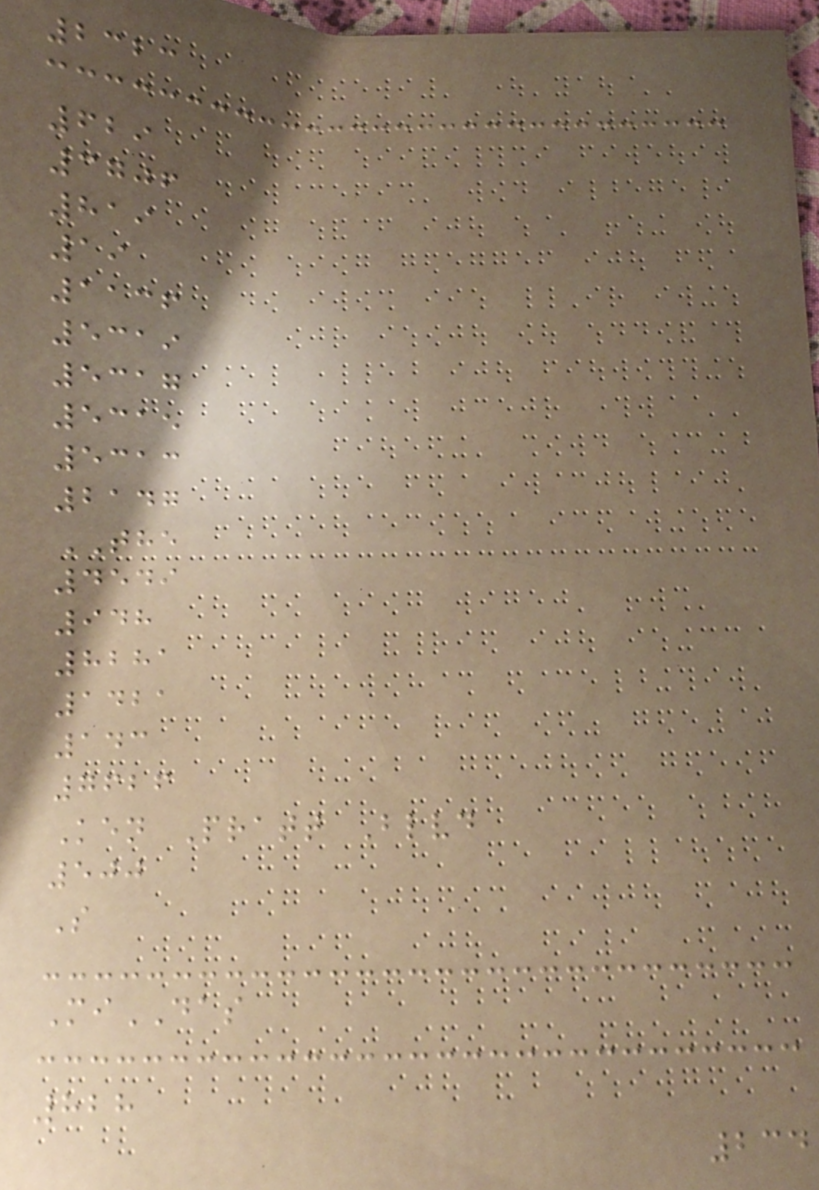2323
629
3706
819
19
1136
5319
5317
5315
5313
2147
THE
4549
948
8281
1421
143
7626
Ken Pratt Blvd
500
S
MiDAS
828
234
